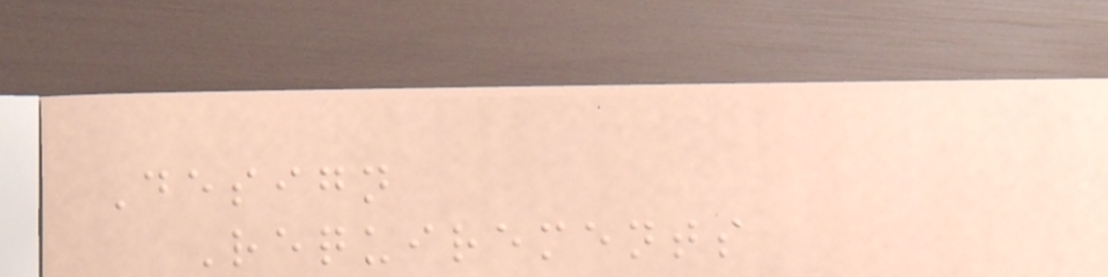Design
Requirements
